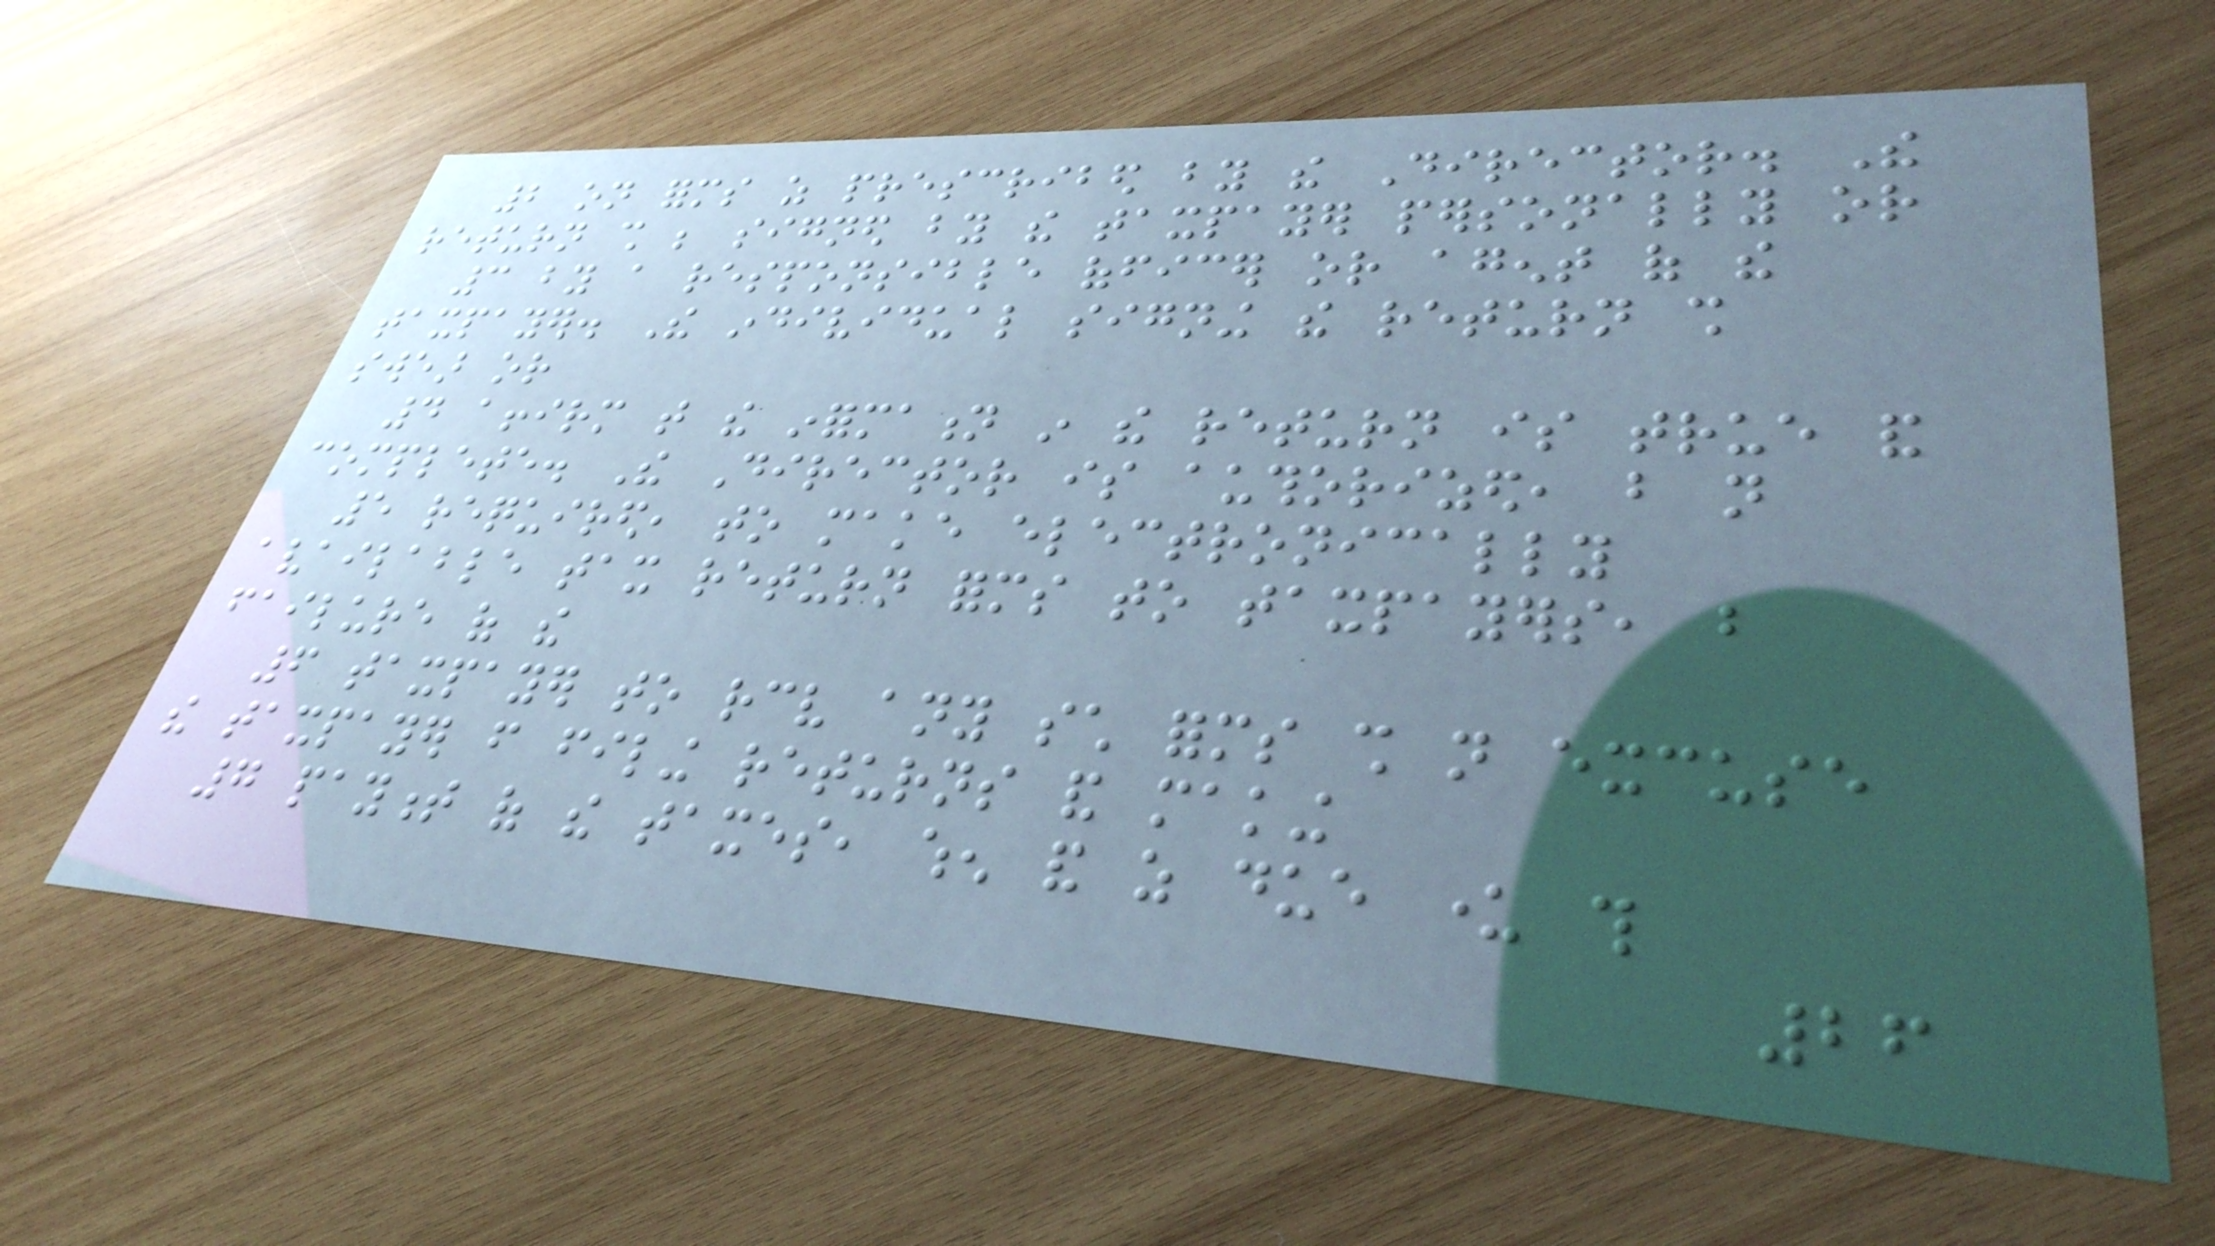2 on forms as prescribed by the Director. The
return shall be signed by the taxpayer personally or
3 by a responsible officer or agent of the
taxpayer. The individual signing the return shall
swear or
4 affirm that the information in the return is true and
complete. The Director is authorized, but not
5 required, to make electronically
available tax return forms to taxpayers, but
failure of the
6 taxpayer to receive any such forms shall not excuse
the taxpayer from filing returns and making
7 payment of the taxes, when and as due under this
26
